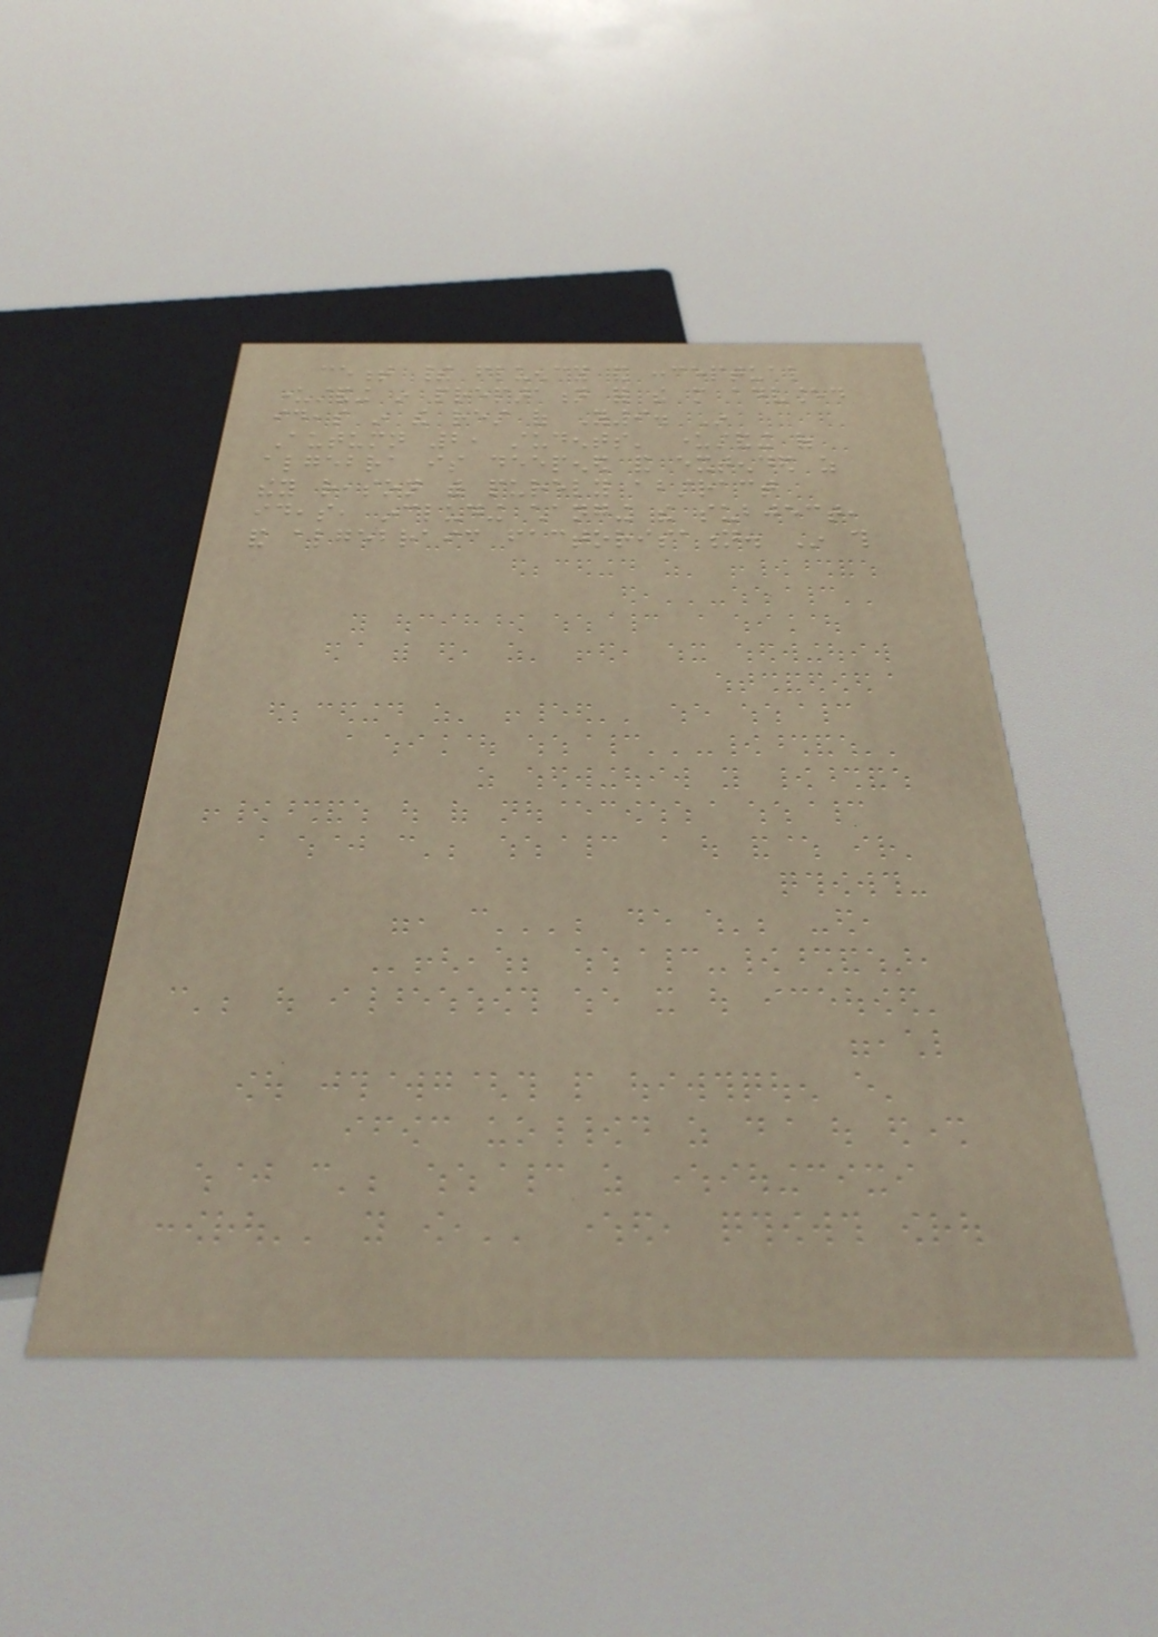cement their fluency and conceptual
understanding in preparation for the more advanced
ideas in the rest of Y9. In
Autumn 2, students' understanding of
algebra is deepened and extended as
they reason with purely abstract
ideas, including changing the subject,
and algebraic factorisation. In this
